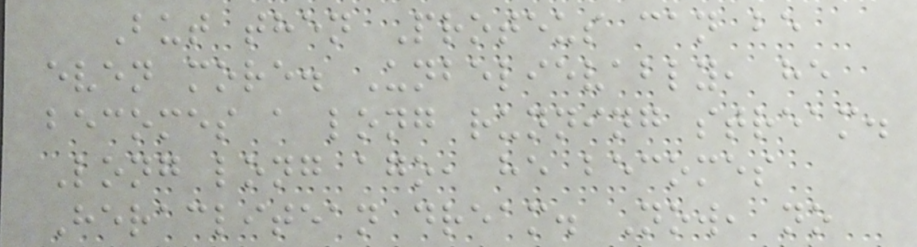But then Proteus can be
even more. Unbelievably, he
becomes a long running stream.
Long long ago, he becomes
Heraclitean dream. Now, no
